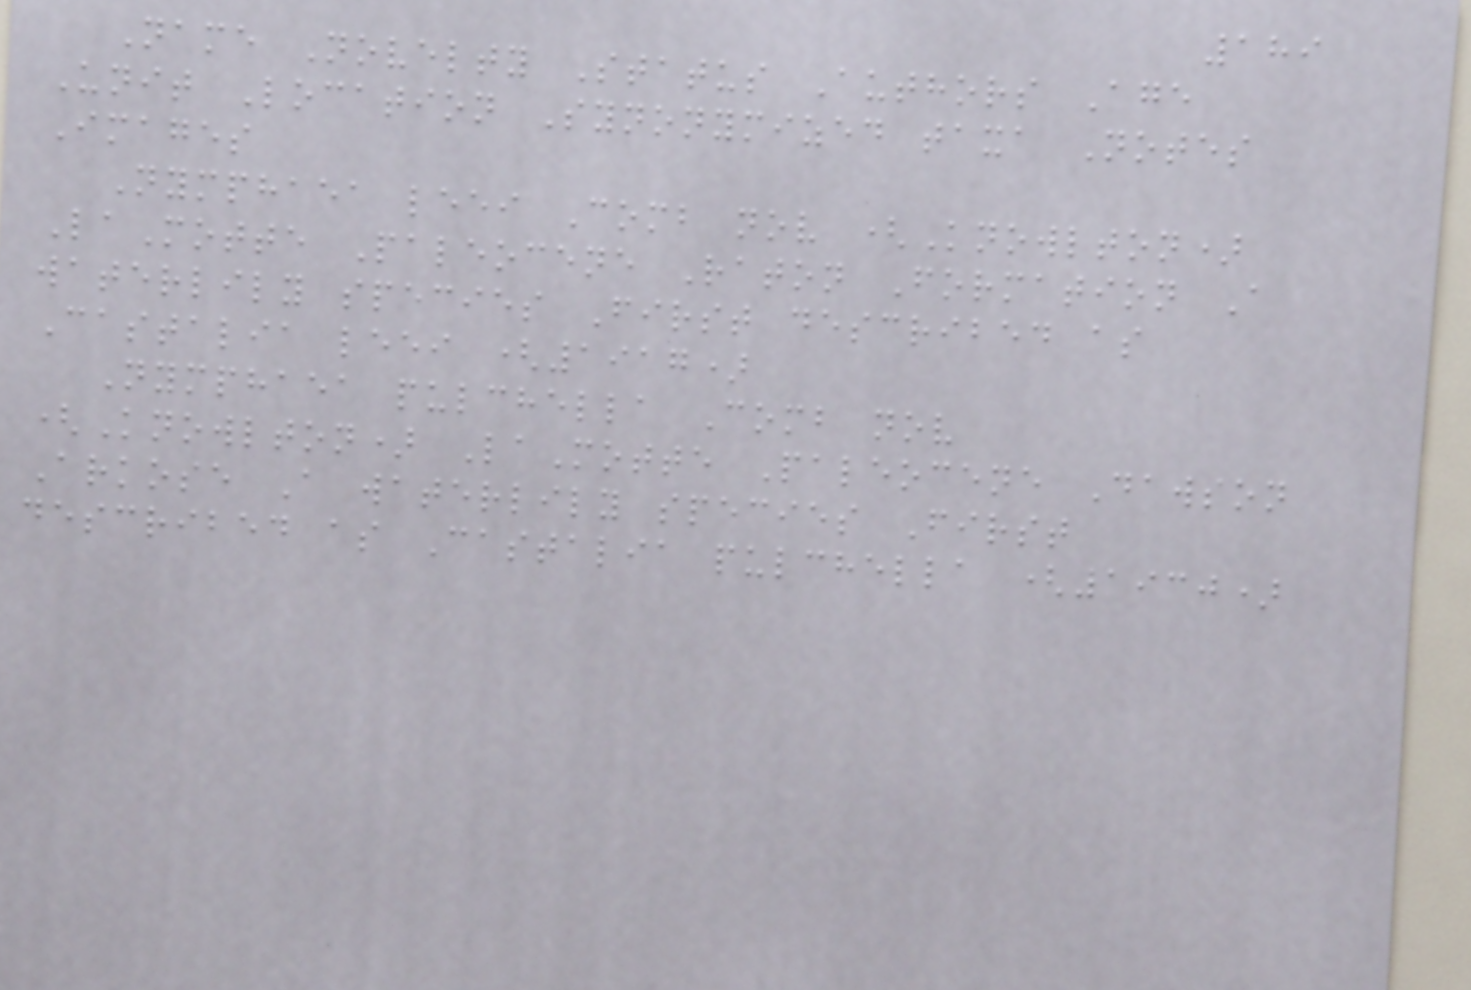189
Name Novelty Status Authors Age
Unit Location Synonymized taxa Notes
Images
Nymphaea leei Comb nov (Knowlton)
LaMotte Paleocene Raton Formation A
waterlily species First described as
Castalia leei (1917)
Nymphaea pulchella Comb nov
(Knowlton) LaMotte Paleocene Dawson
Arkose A waterlily species First
described as Castalia pulchella (1930)
